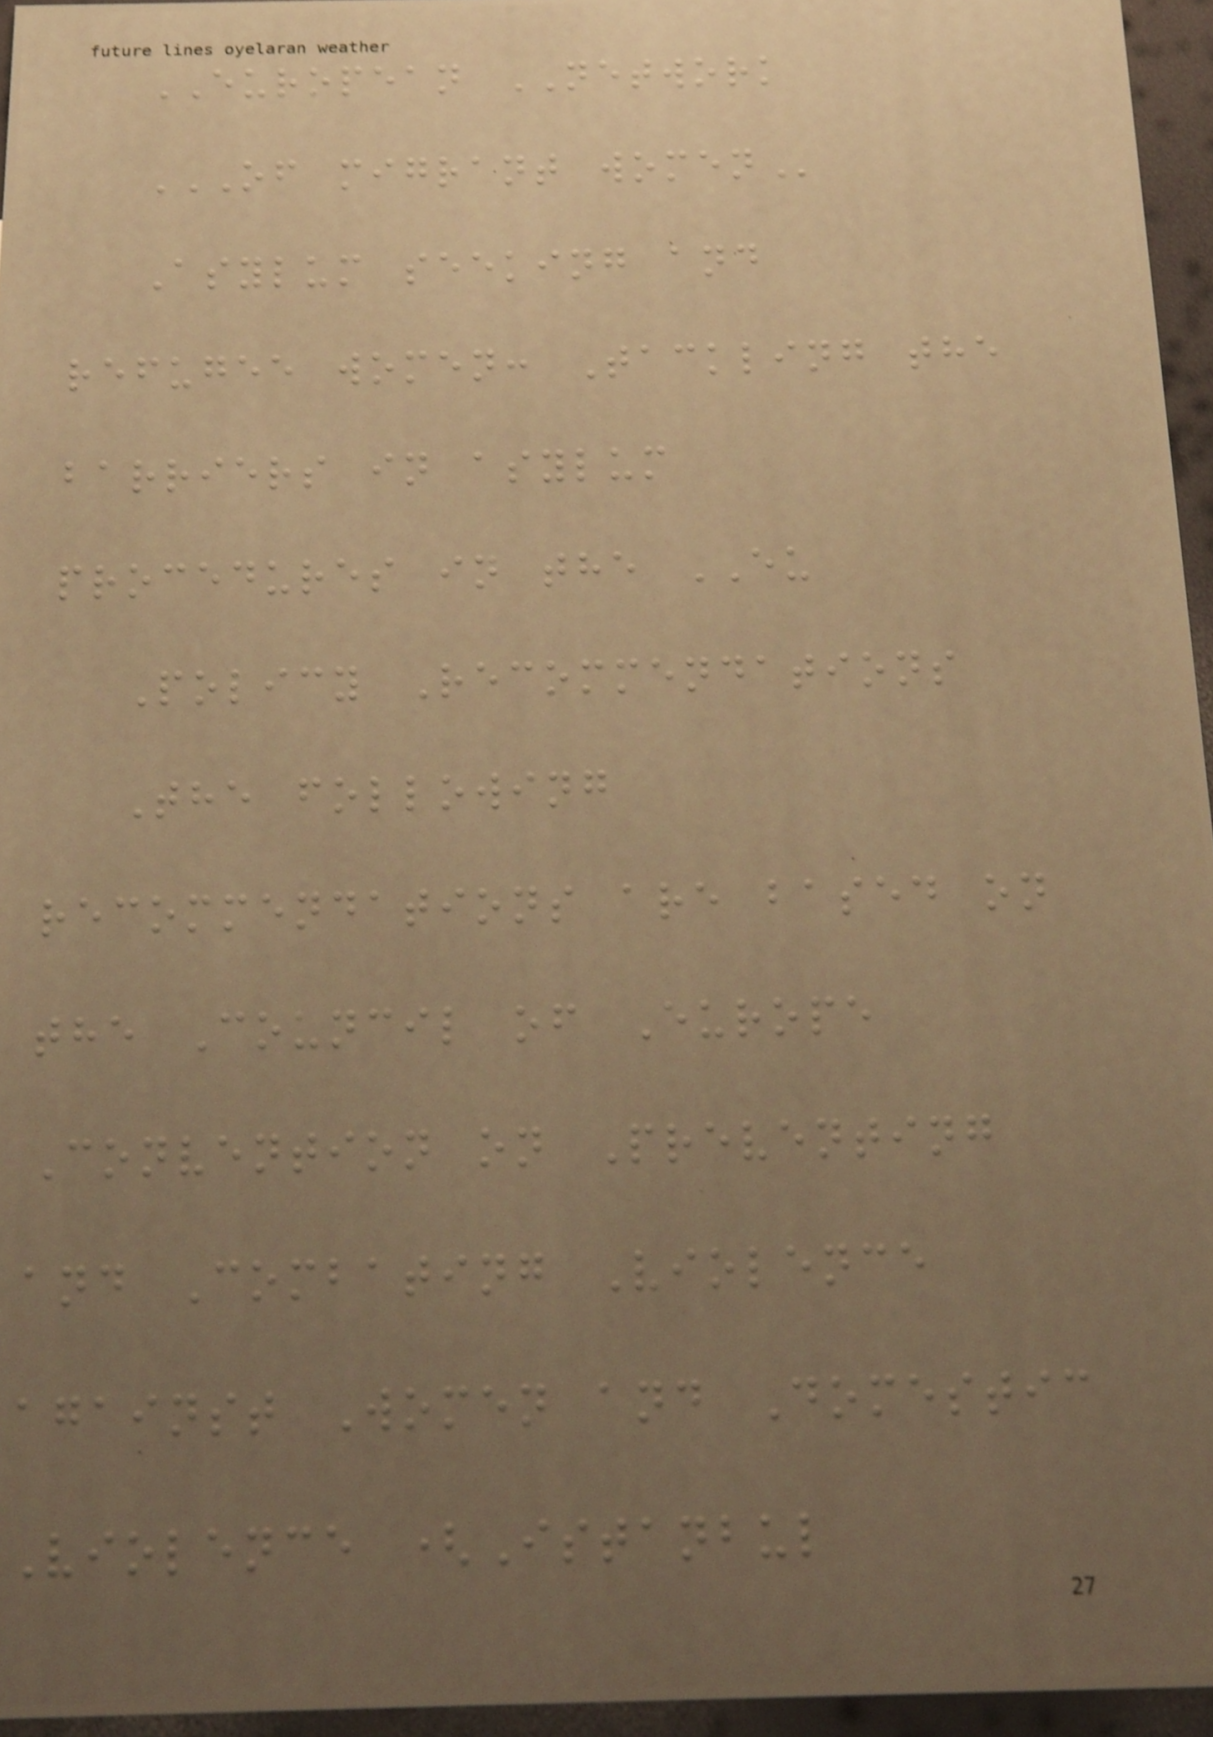EUROPEAN NETWORK
OF MIGRANT WOMEN
Asylum seeking and
refugee women: Tackling the
barriers in asylum
procedures in the EU
Policy Recommendations
The following
recommendations are based on
the Council of Europe
Convention on Preventing
and Combating Violence
against Women and Domestic
Violence (Istanbul
